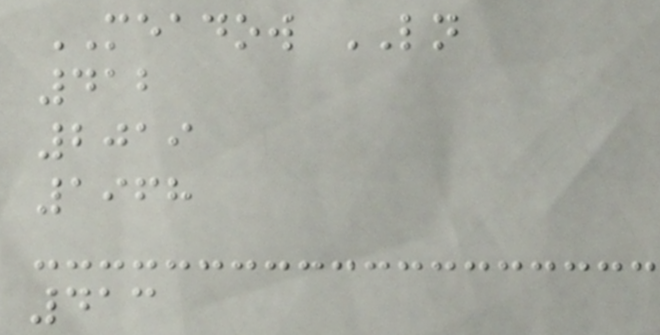MEADOW LN
412
2019
1968
413
